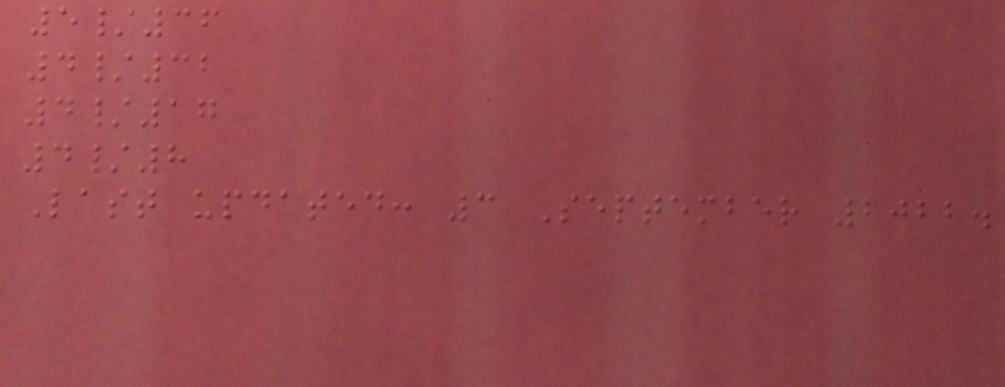5/36
4/32
4/17
4/8
Last updated: 3 September 2022.
